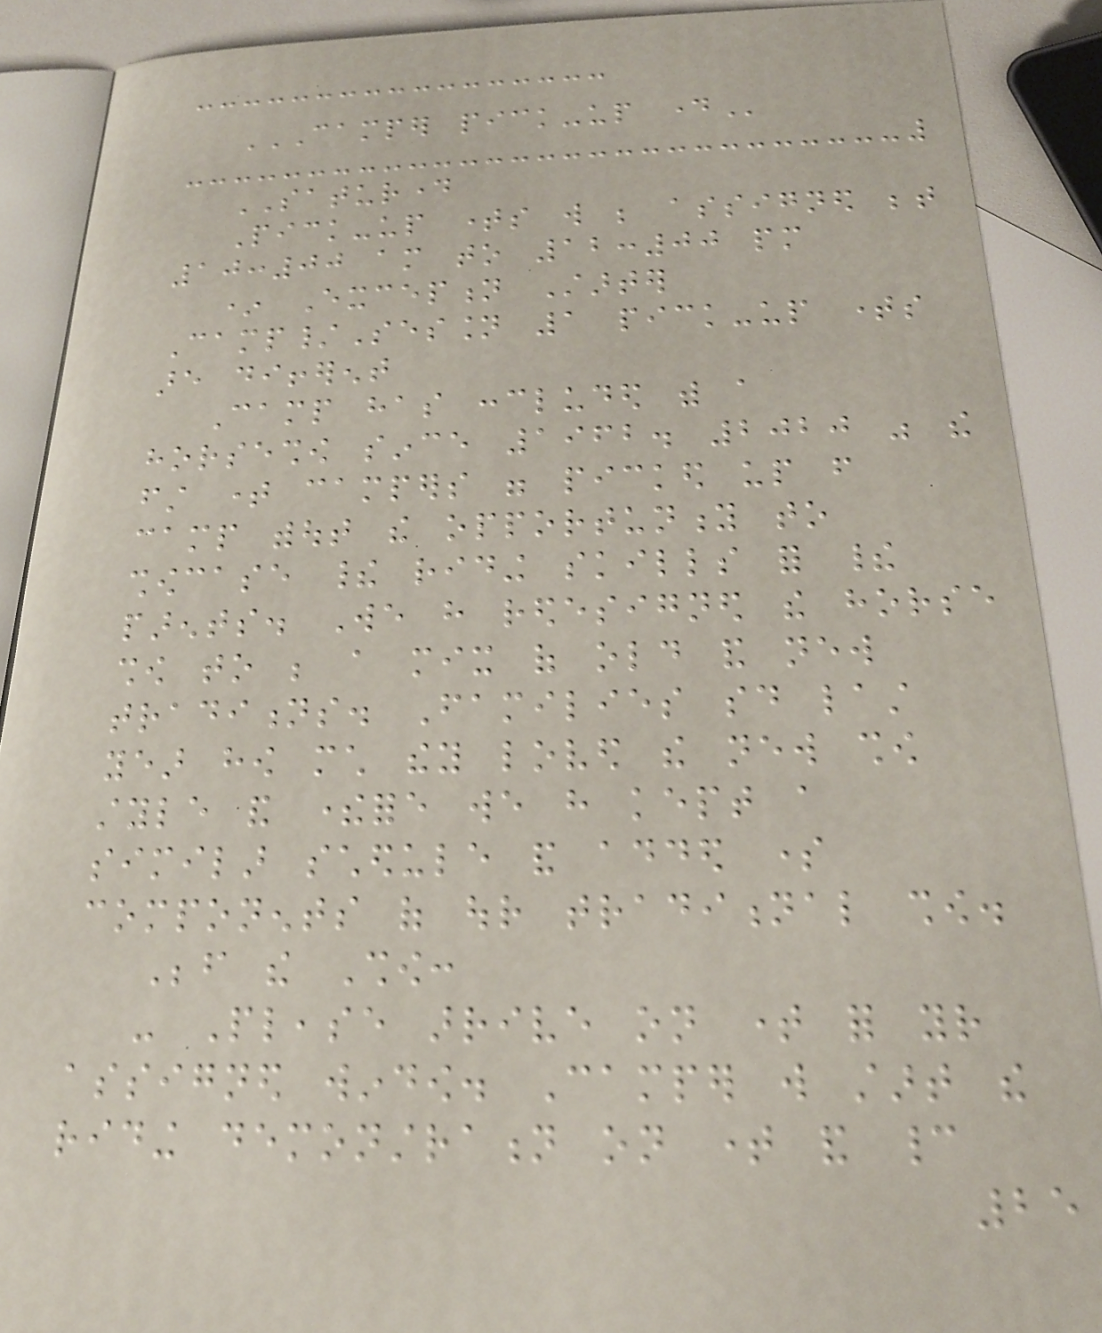CAMPER PICK-UP DAY
SATURDAY
Pick-up times will be assigned between
10:00 am to 12:00 pm
* Exception Starter
Camp/Session 1 pick-up times
are different
Camp has concluded with a
horseshow since 1962. 2020 was the
first time campers were picked up from
camp without the opportunity to
showcase their riding skills for their
parents. We have redesigned the horse
show to be a mix of old and new
traditions. Families said last
year how much they loved the new show
style and therefore we have kept a
similar schedule and added some
components of our traditional show.
Before the Show:
- Please arrive on time for your
assigned window. Camper will start the
riding demonstration on time and cannot
25
